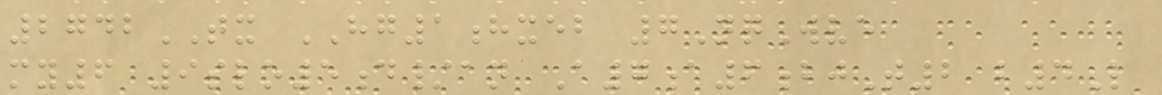2742TX HG1hxeb 7NqWve
my6 9slo5d/an A7a6bjT2 b4L
